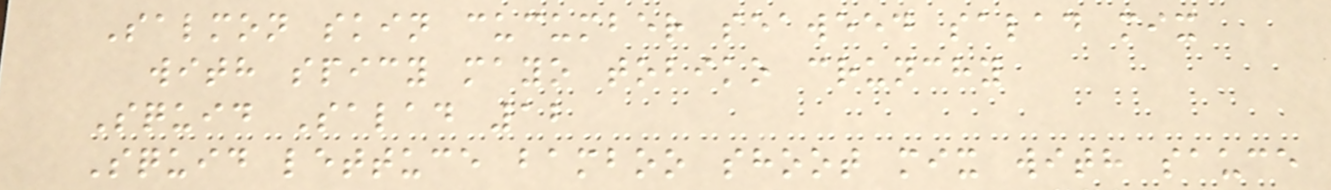Salmon skin cucumber seaweed salad mix
with spicy mayo tobiko crunchy
Squid Salad 12
Squid lettuce bamboo shoot mix with sauce
